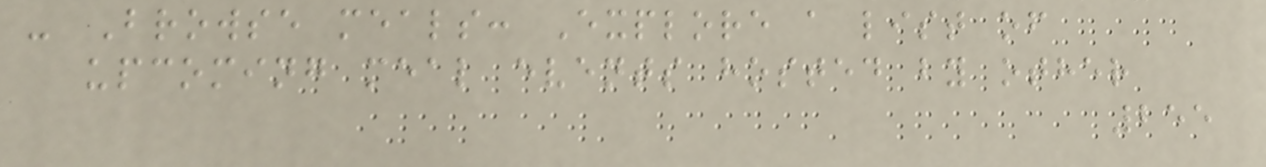- Browse meals: Explore a list of
upcoming meal events hosted by other
255
